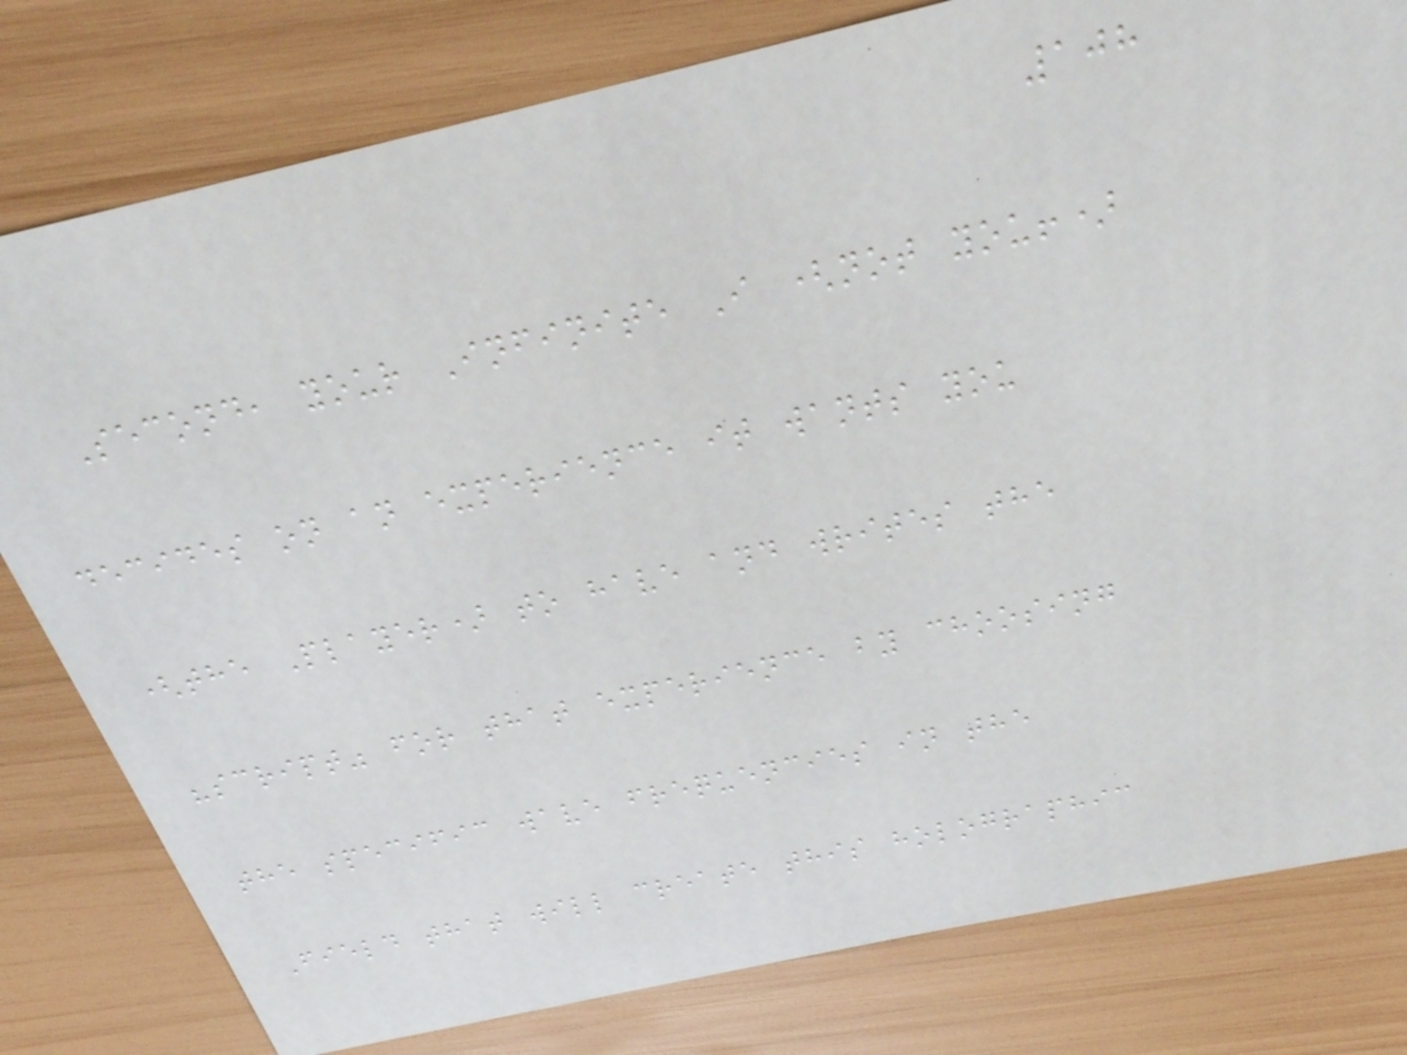108
Second, your Infinite I (not you!)
decides on an experience it wants you
(the Player) to have and writes the
"script" for that experience by choosing
the specific wave frequencies in the
Field that will create this holographic
